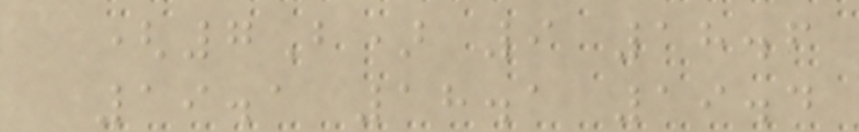(7B) 9 18.6
19.1 18.1 19.4
